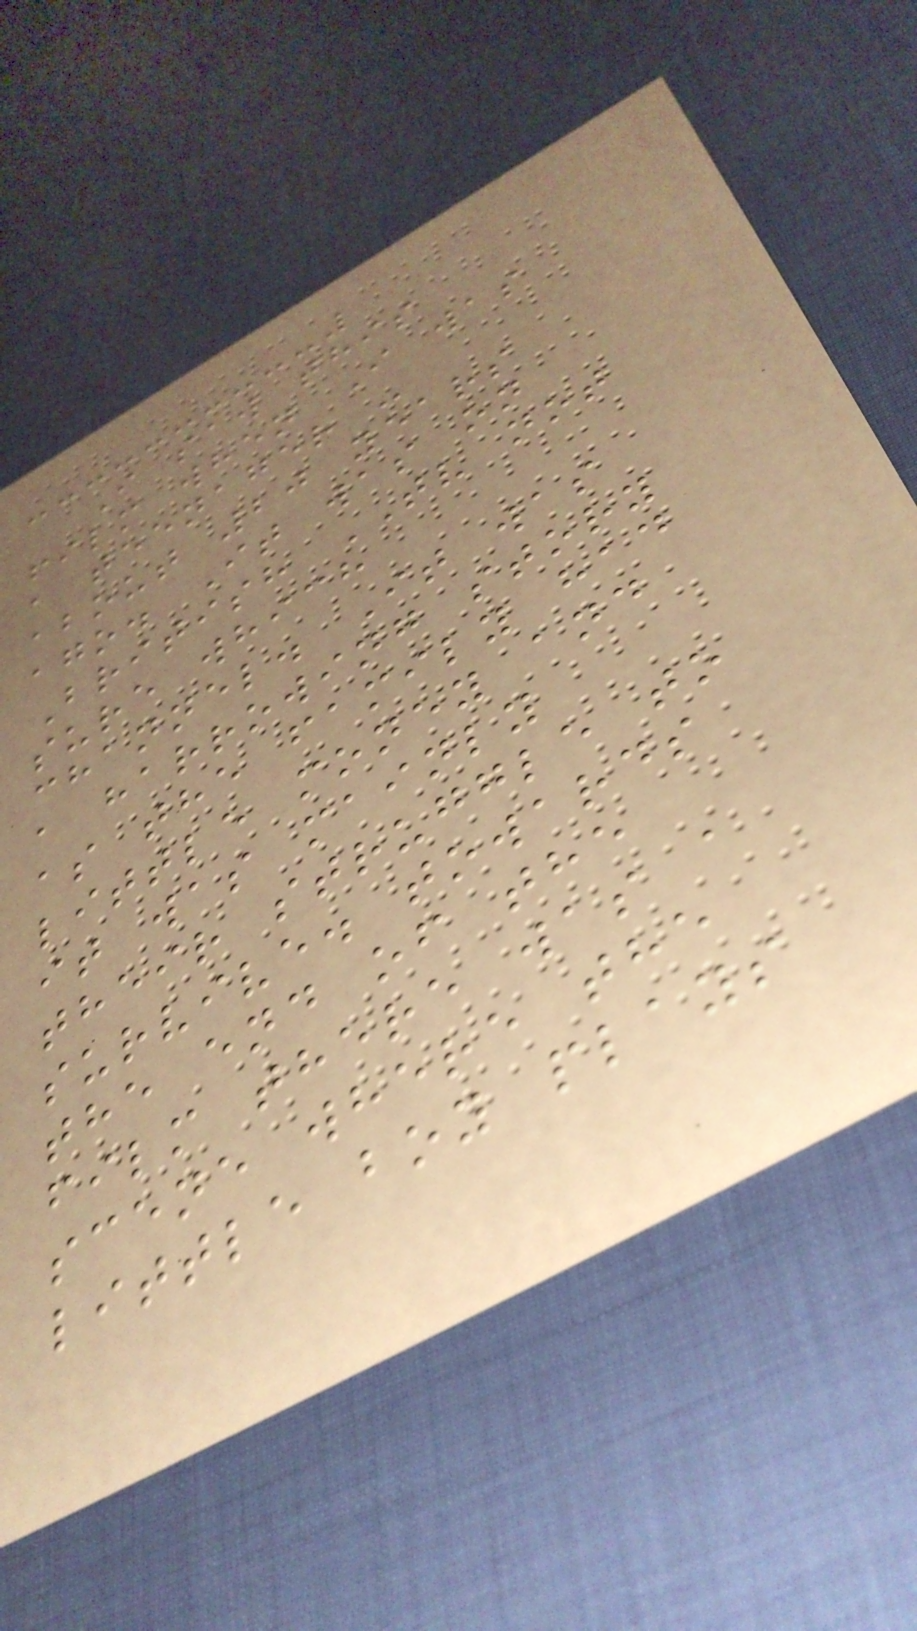I saw this
film when I was
a teenager -
about 20 years
ago. It was on
British TV not
sure which
channel. It was
a harrowing story
as the family had
little money and
it was mainly
their struggle to
survive. towards
the end of the
film there was a
scene where the
little boy plays
